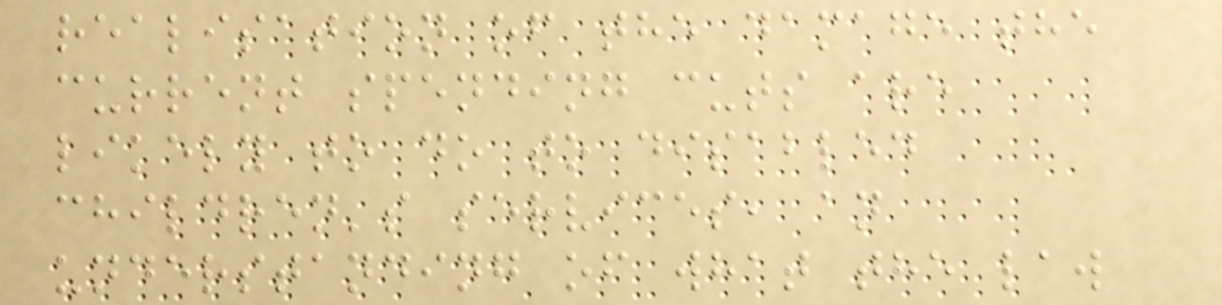realisation of the damage the
current spending cuts are
likely to do to disabled
children's services, an
understanding of what the law
